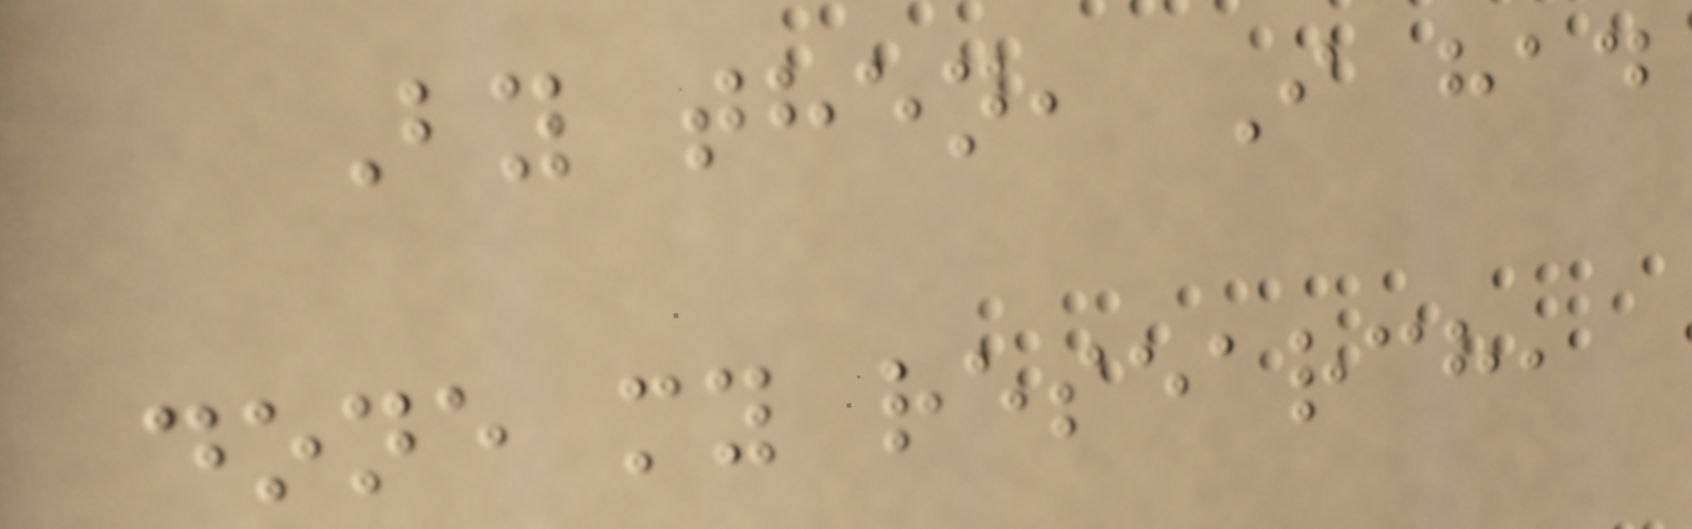By then, I had
done my research,
